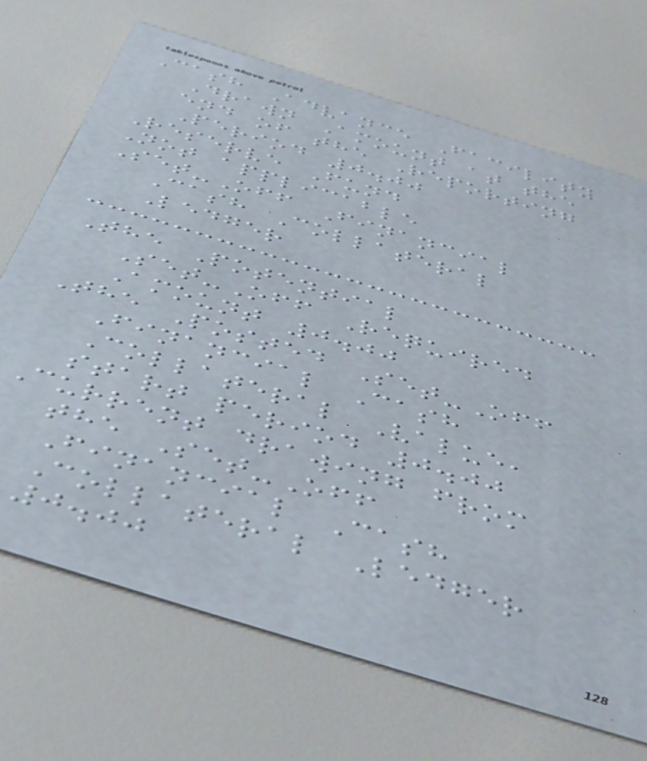Cash Advance Facility
Drawn Amount at the
end of the Reporting
Period 0.00
Reserve Fund
Not applicable
Set-Off Financial
Cash Collateral
Ledger
The Potential
Set-Off Required
Amount 0.00
The Posted Set-Off
Financial Cash
Collateral Value,
start period 0.00
Current drawing from
the Set-Off
Financial Cash
Collateral Ledger
0.00
